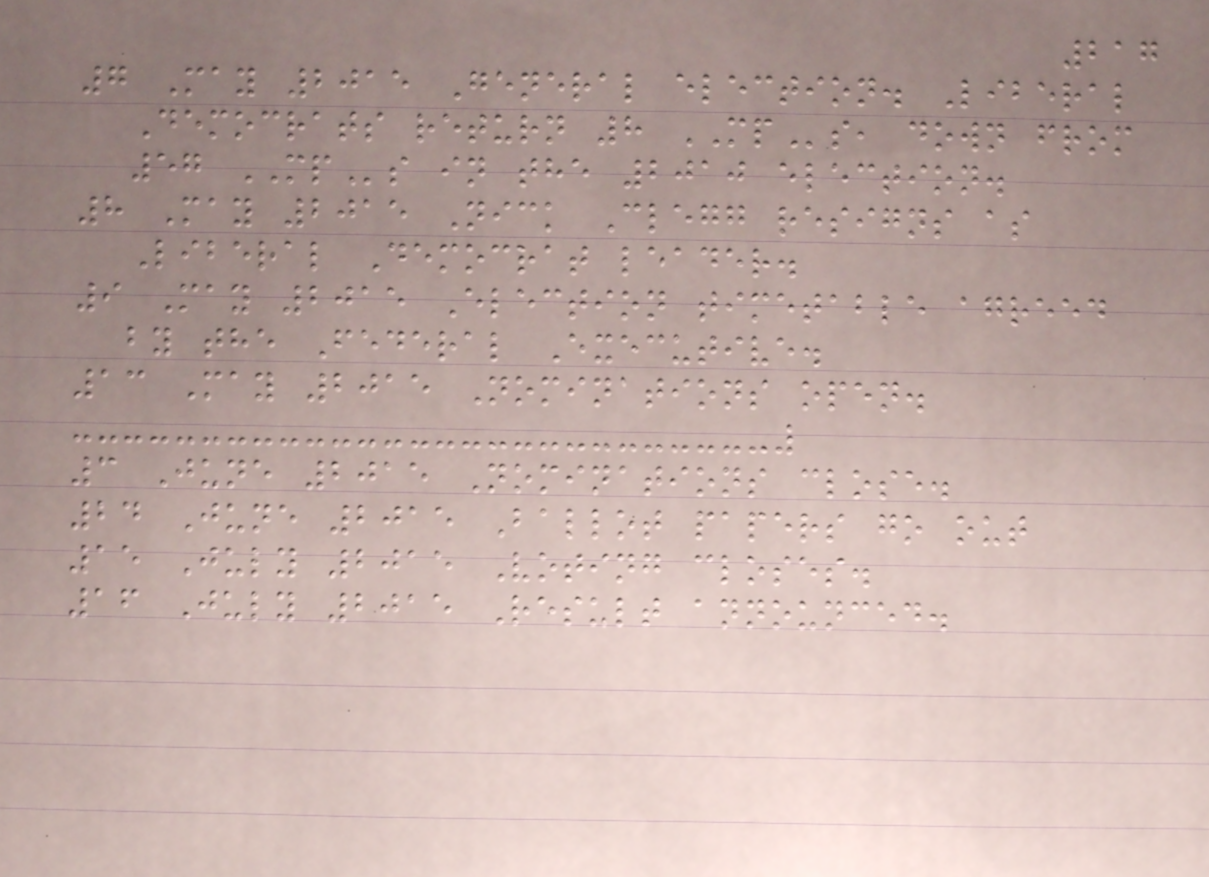217
7 May 2015 General election. Liberal
Democrats return 8 MPs, down from
57 MPs in the 2010 election.
8 May 2015 Nick Clegg resigns as
Liberal Democrat leader.
9 May 2015 Election timetable agreed
by the Federal Executive.
13 May 2015 Nominations open.
3 June 2015 Nominations close.
24 June 2015 Ballot papers go out
15 July 2015 Voting closes.
16 July 2015 Result announced.
